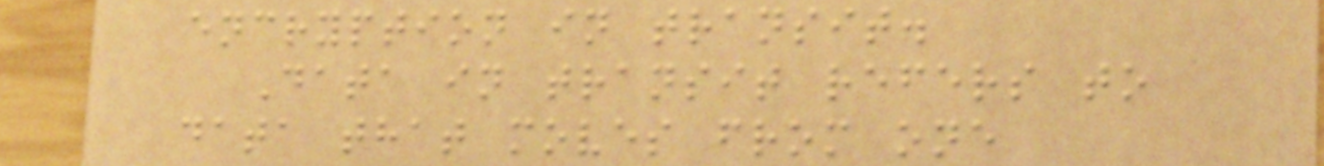encryption in transit.
Data in transit refers to
data that moves from one
